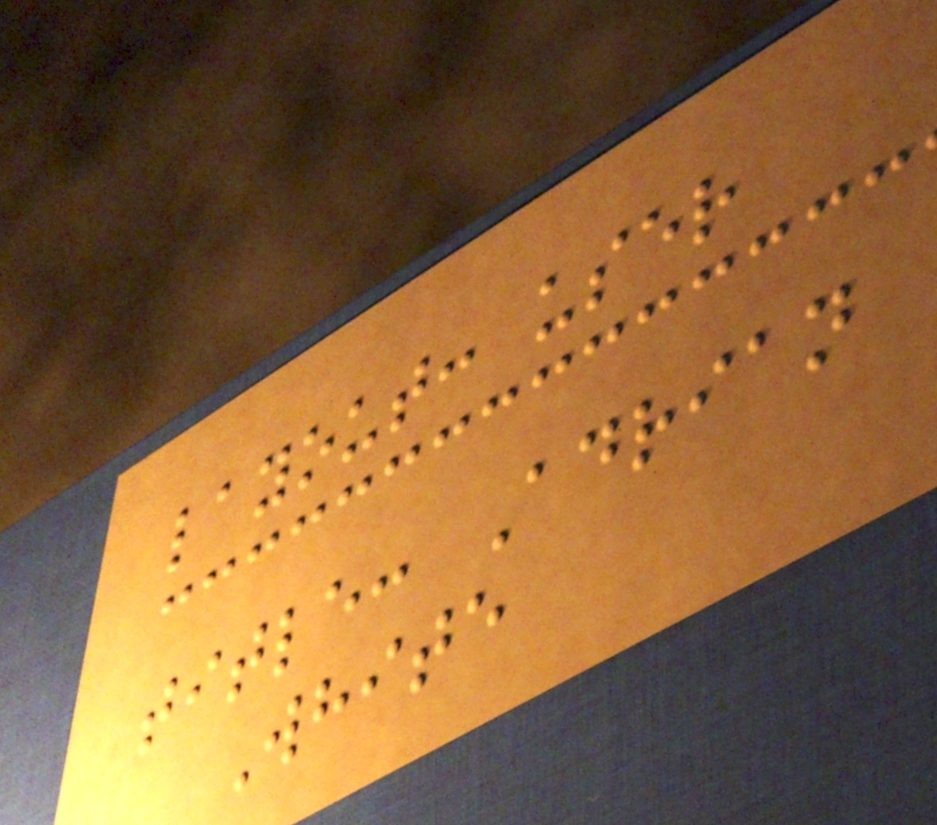layout: user
title: Adrian
White
